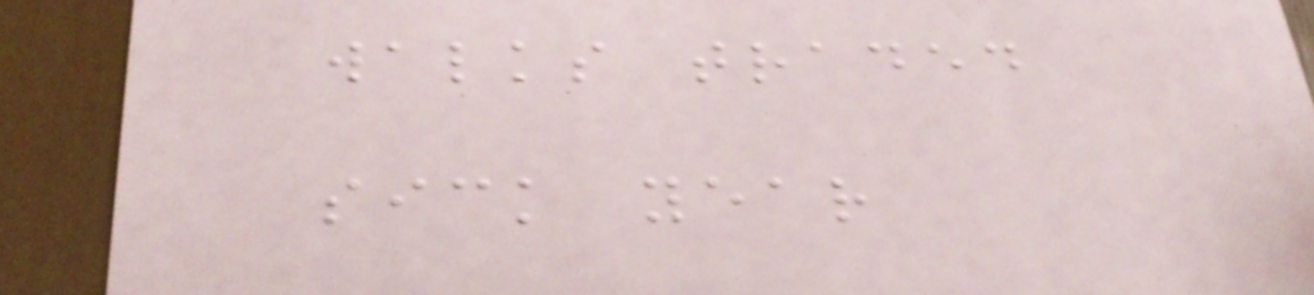walks traded
sick year
